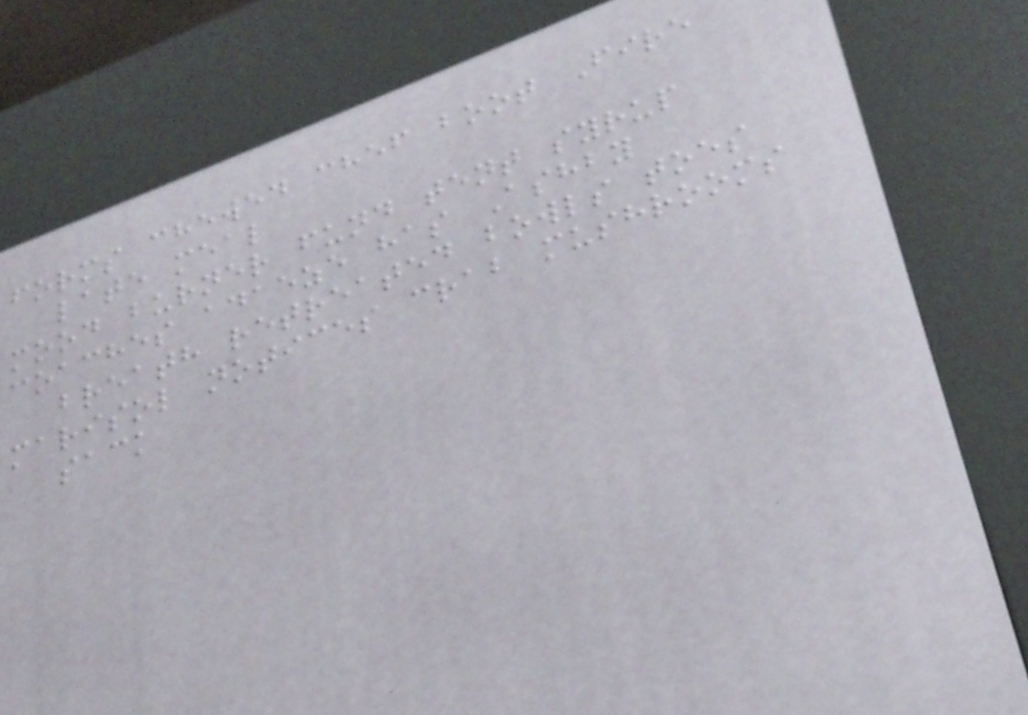forms chewed chef boot Fire
late meal
mood burner fund tent syrup
coaches adaeze has Ashby
breath retreated bowls toes
marisol notices crab mushrooms
sack
